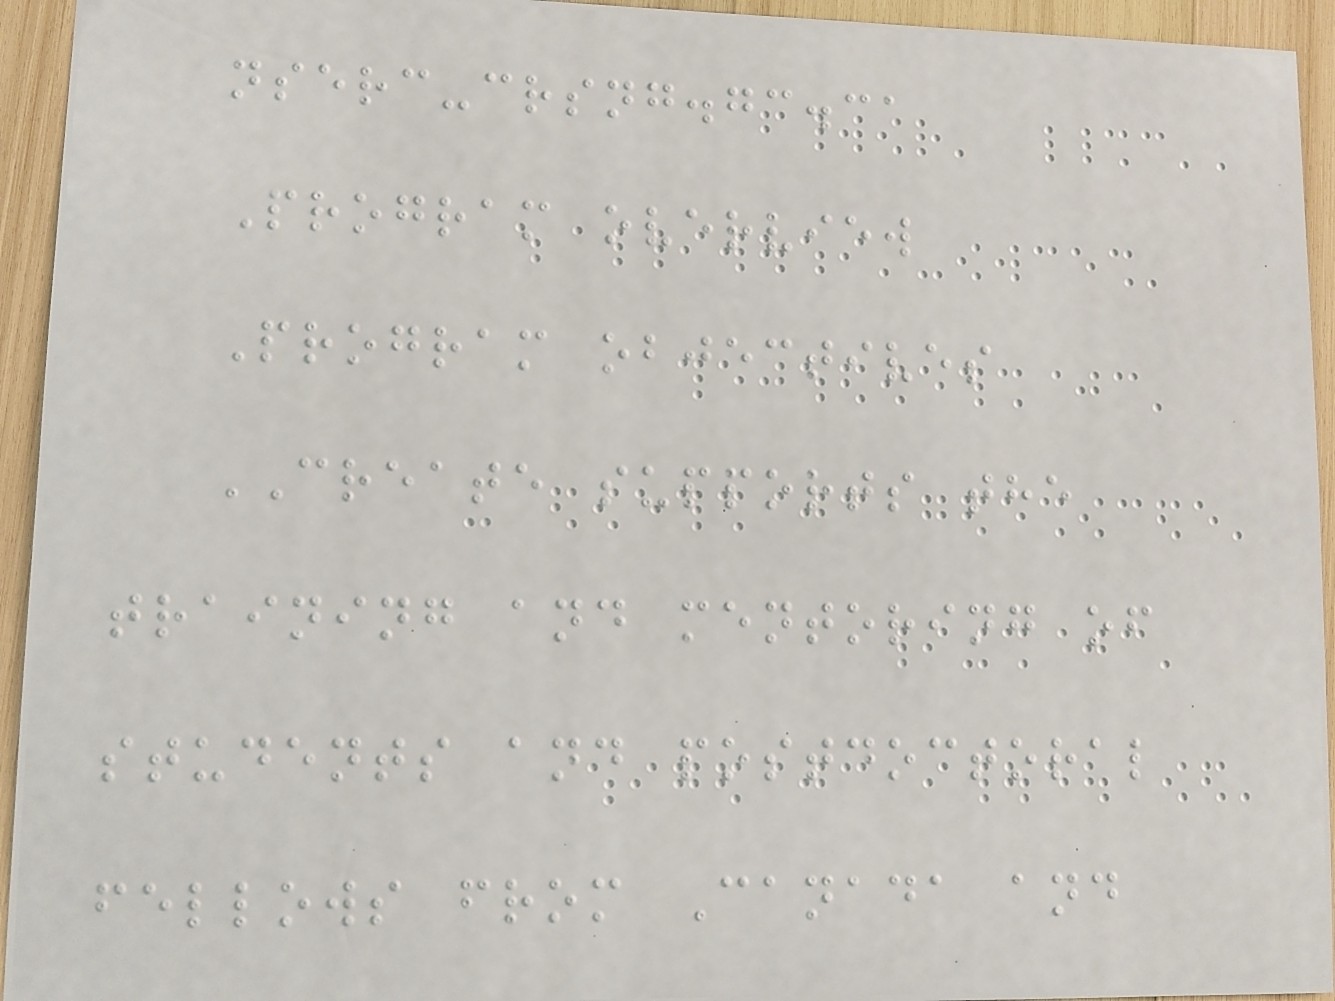nserc-crsng.gc.ca
Program overview
Program objectives
CREATE supports the
training and mentoring of
students and postdoctoral
fellows from Canada and
